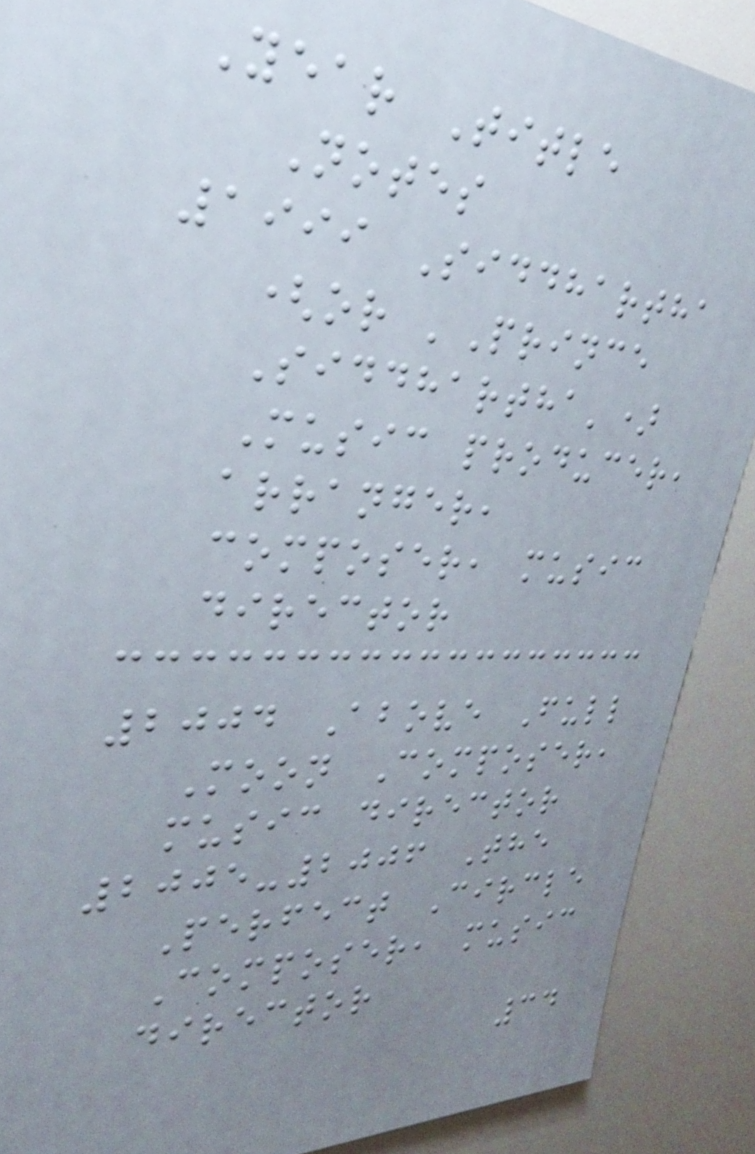Year Title
Notes
1999 Siddhartha
(or 'Prince
Siddhartha')
Music producer,
arranger,
composer, music
director
2004 Above Full
Moon Composer,
music director
2005-2006 The
Perfect Circle
Composer, music
director
34
